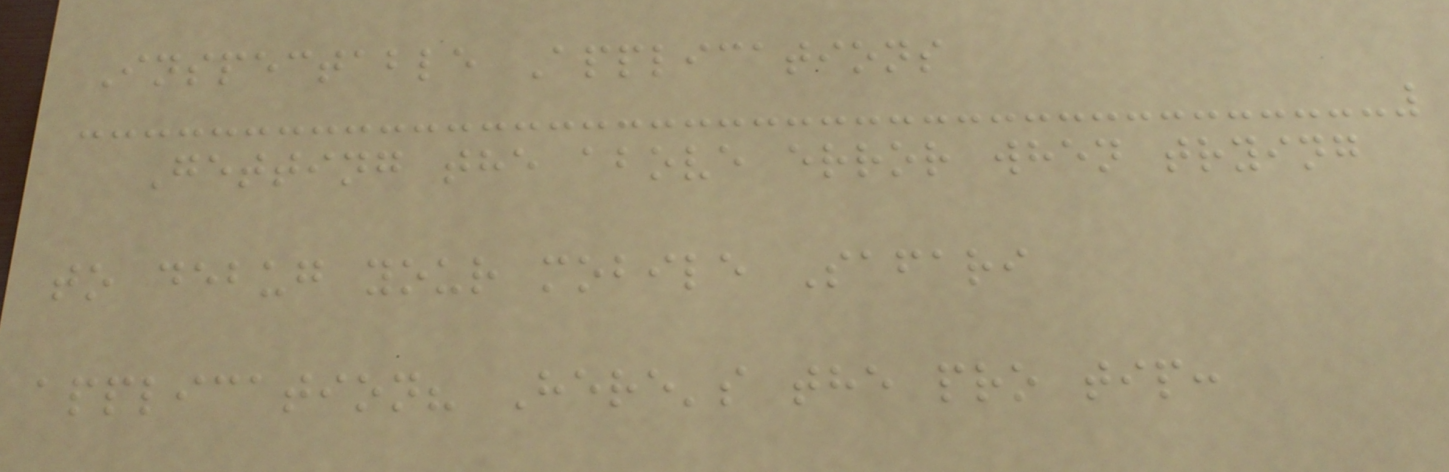Inspectable Applications
Getting the above error when trying
to debug your mobile Safari
application? Here's the pro tip:
